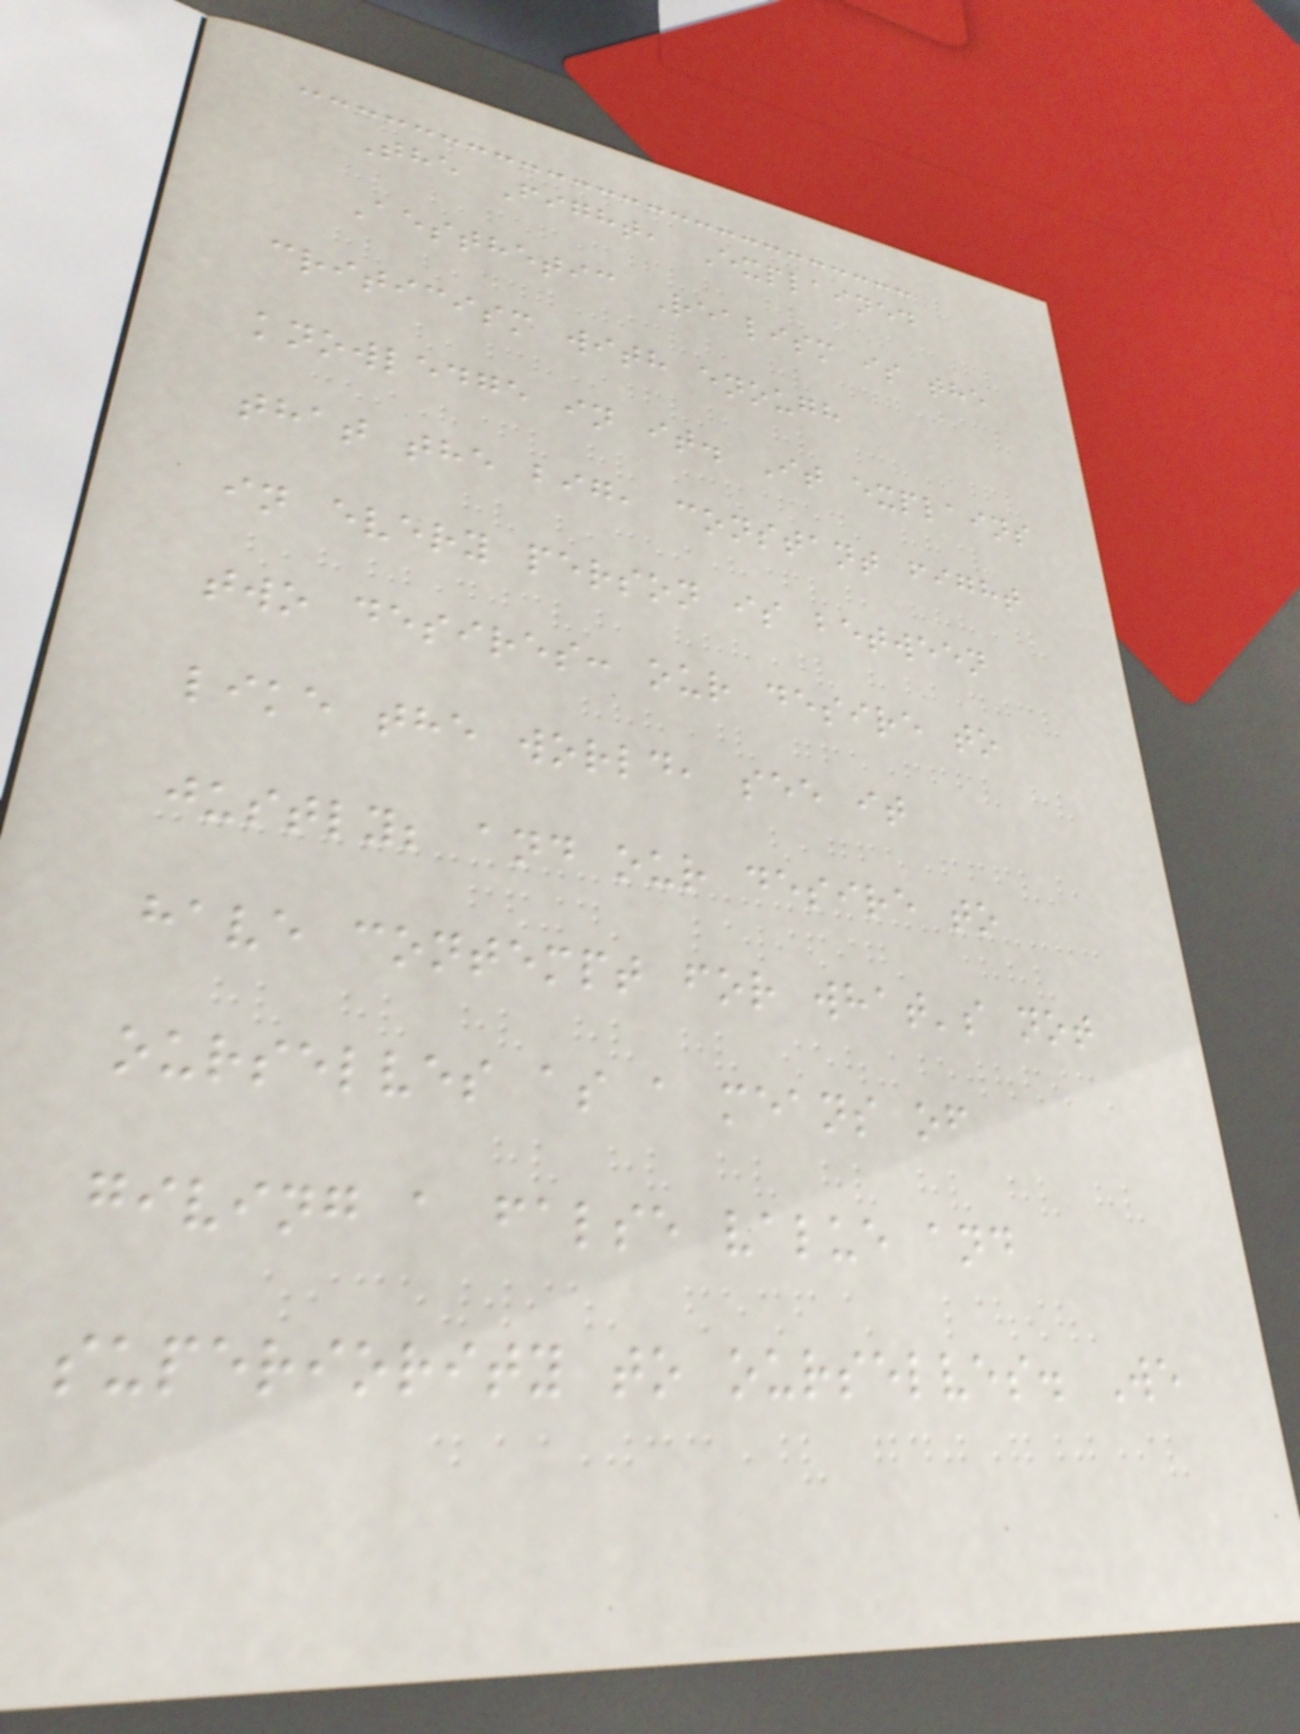The Fight, Explained
Aesthetic Realism is the
criticism with enough
knowledge in it. It explains
that the big, constant fight
in every person is between
two desires: our desire to
like the world, see it
justly; and our desire to
have contempt for what's not
ourselves as a means of
giving a false value and
superiority to ourselves. We
